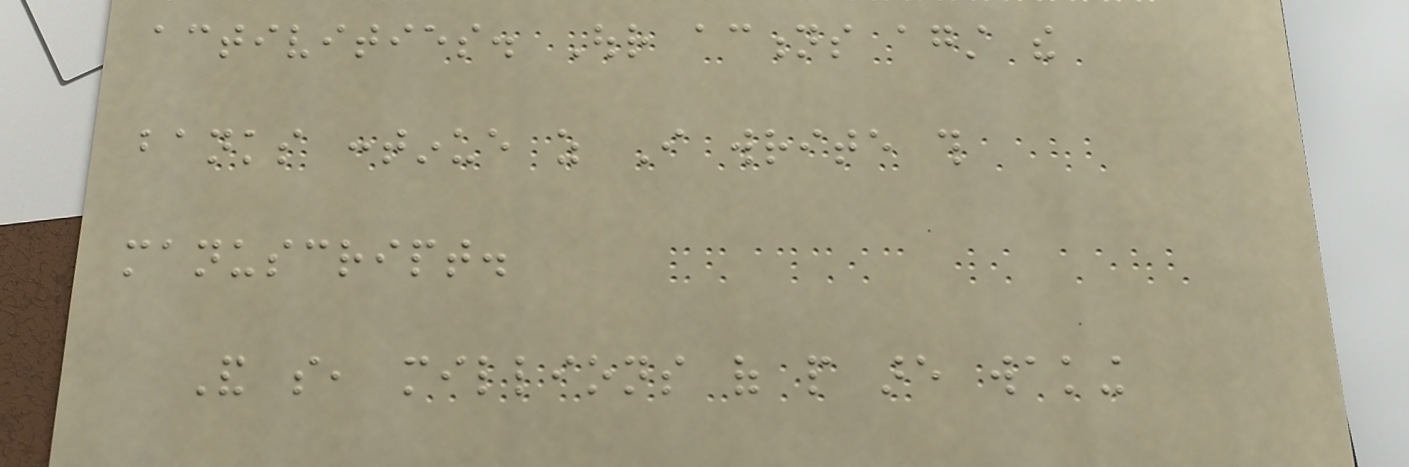activities. Our actions against the
banks continue as I write this
manuscript.
And so, millions of people are waking
